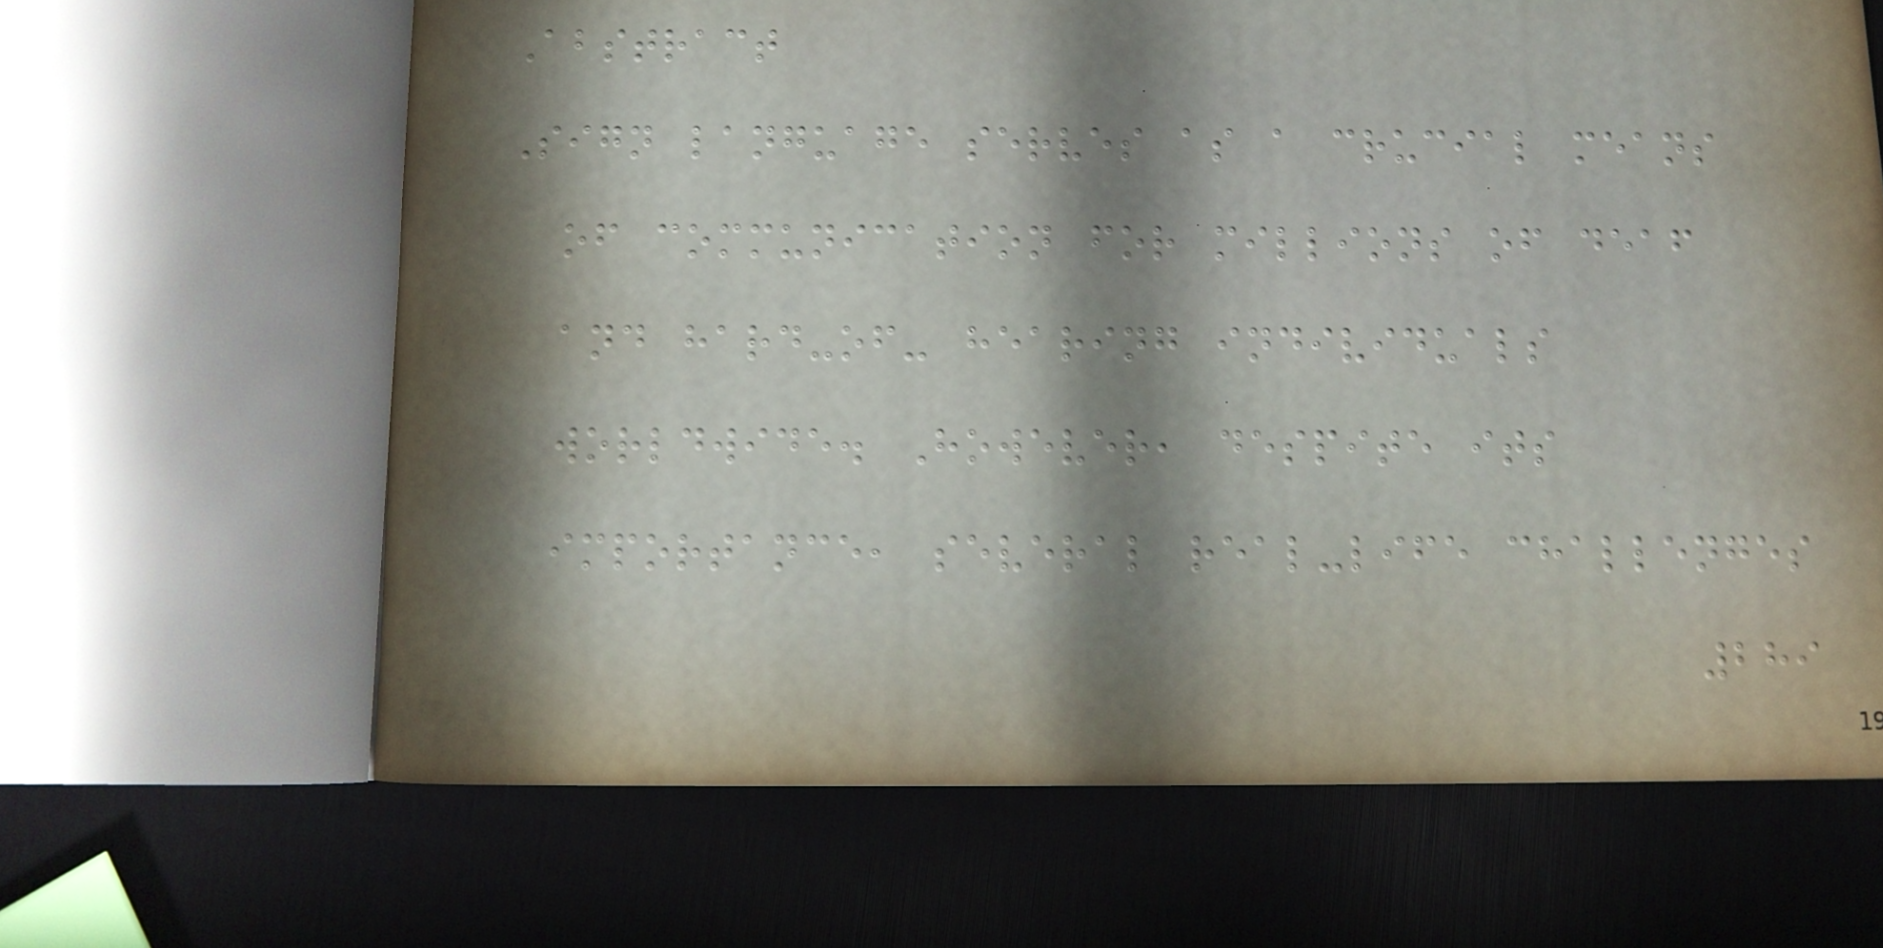Abstract
Sign language serves as a crucial means
of communication for millions of deaf
and hard-of- hearing individuals
worldwide. However, despite its
importance, several real-life challenges
289
